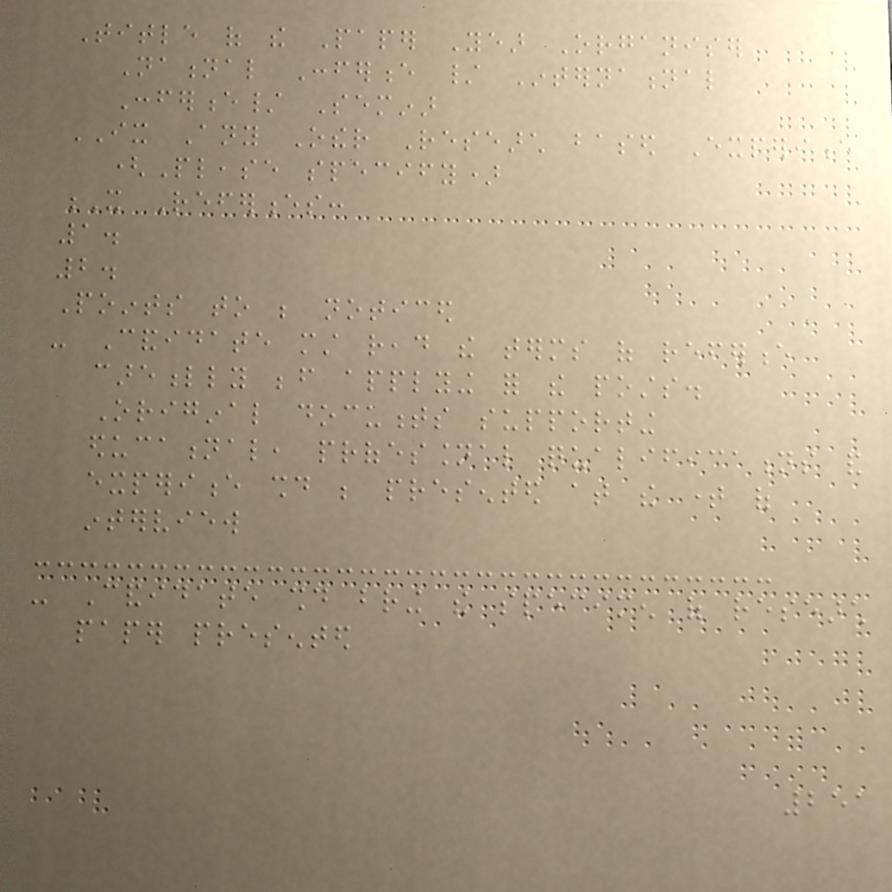Title of the Paper Year Organiser
National Conference / International
Conference/ Seminar
IX Any Other Research based Experience
(Please specify)
X References:
1.
2.
Points to be noticed
- Candidate must read the terms of reference
carefully before applying for the posts.
Original documents supporting
educational, professional qualifications and
experience should be presented at the time of
interview
- Candidate should bring the specimen of research
paper presented
251
